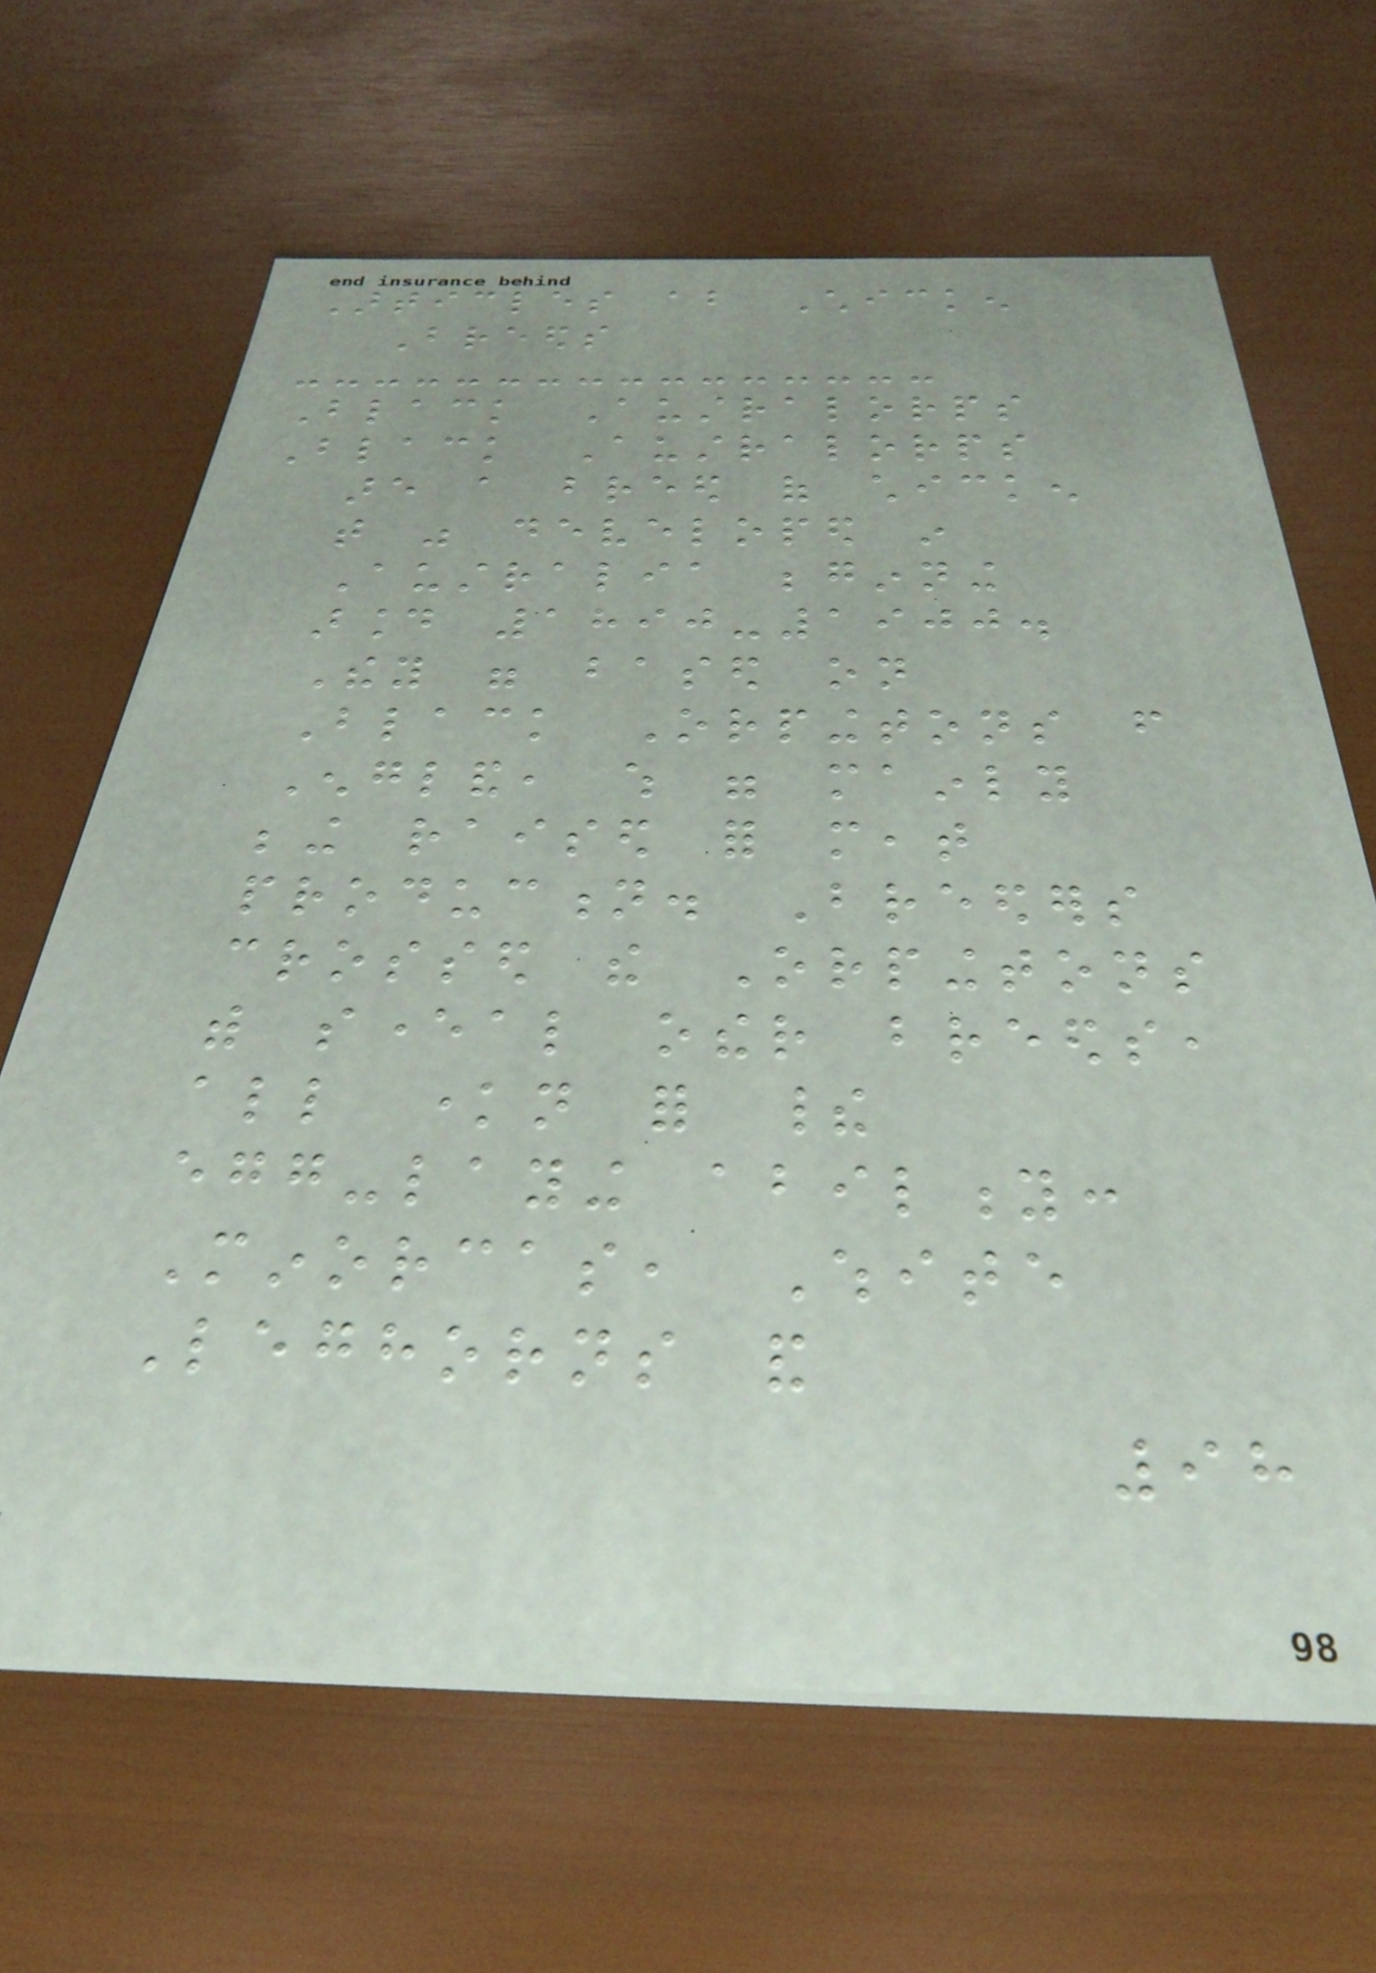Articles about Chicken
Breeds
Black Australorps
Black Australorps
are a breed of chicken
that was developed in
Australia beginning
around 1890-1900.
They were based on
Black Orpingtons from
England, which were mainly
being raised for meat
production. Breeders
crossed the Orpingtons
with several other breeds,
all known for their
egg-laying ability:
Minorcas, White
Leghorns and
98
